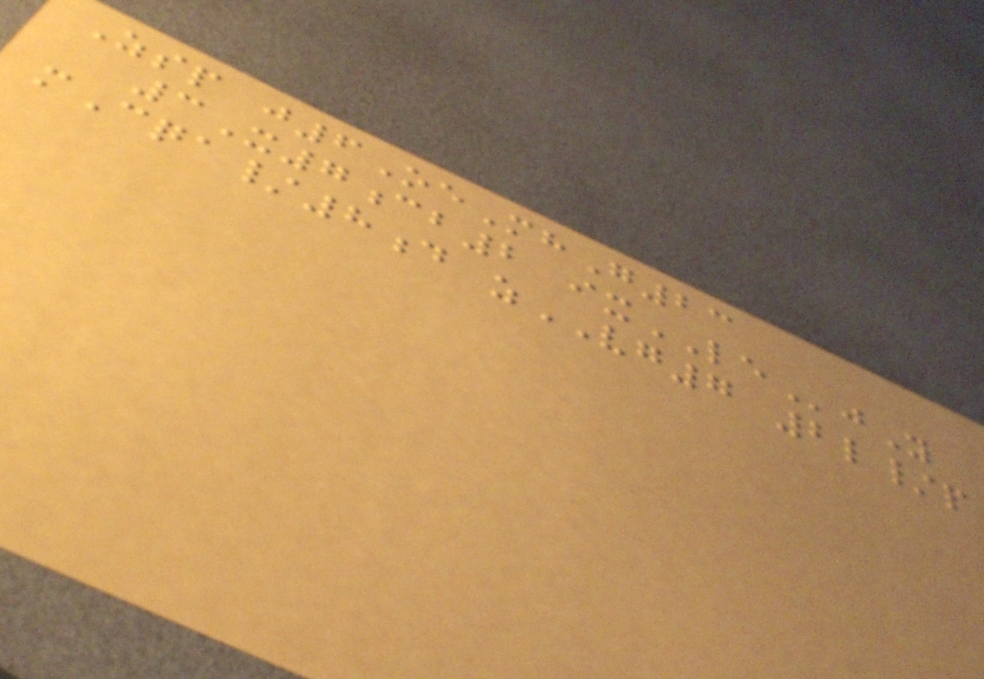Zsp j6OeMhG23
3X7cb2 ixLEjY
mCqa/8d zVG7 2l/p
